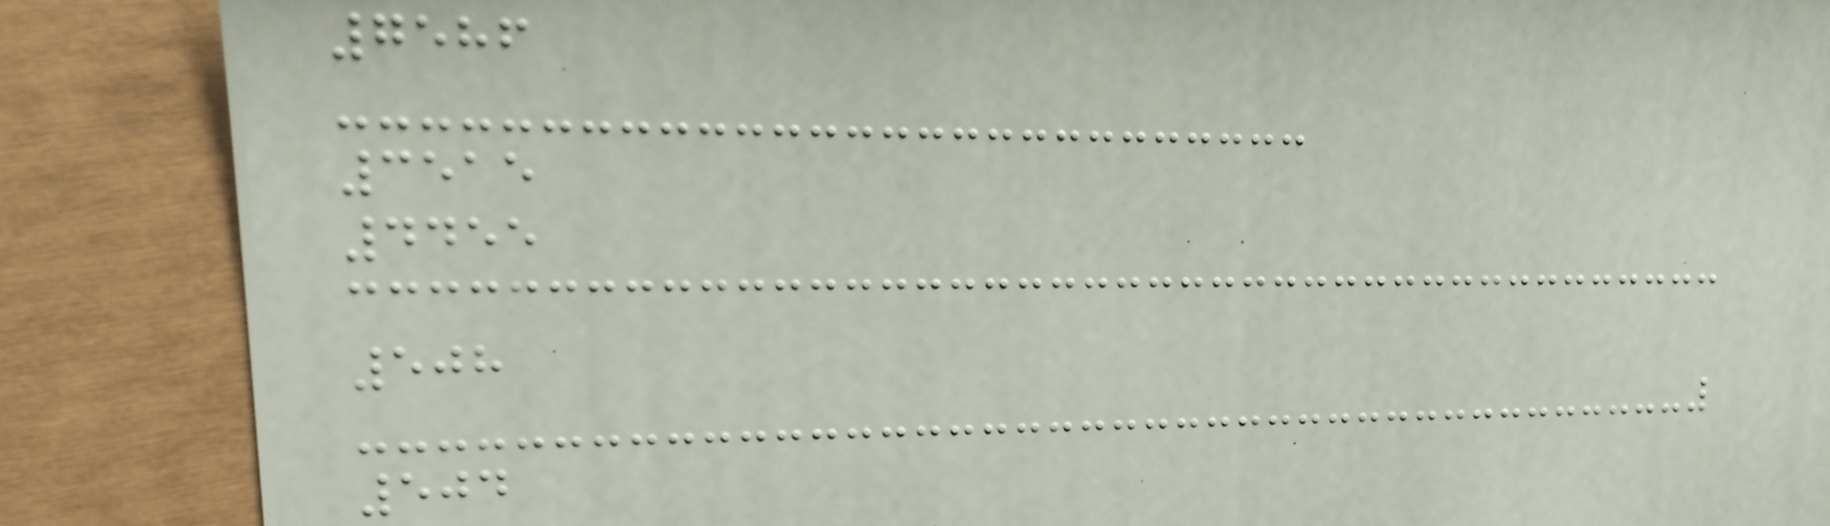7586
3515
4455
508
504
